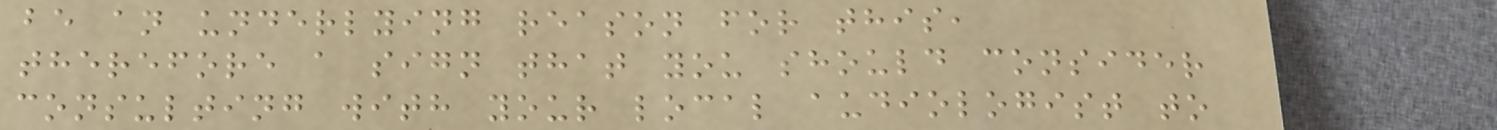be an underlying reason for this,
therefore a sign that you should consider
consulting with your local audiologist to
